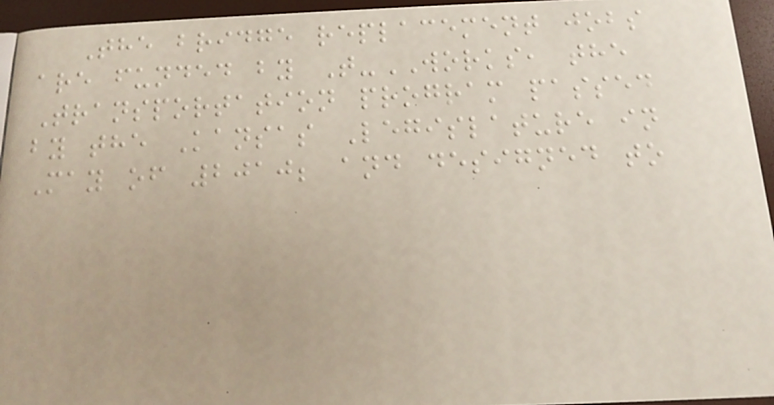The bridge replacement jobs
are funded by T-WORKS, the
Transportation program passed
by the Kansas Legislature in
May of 2010; and designed to
